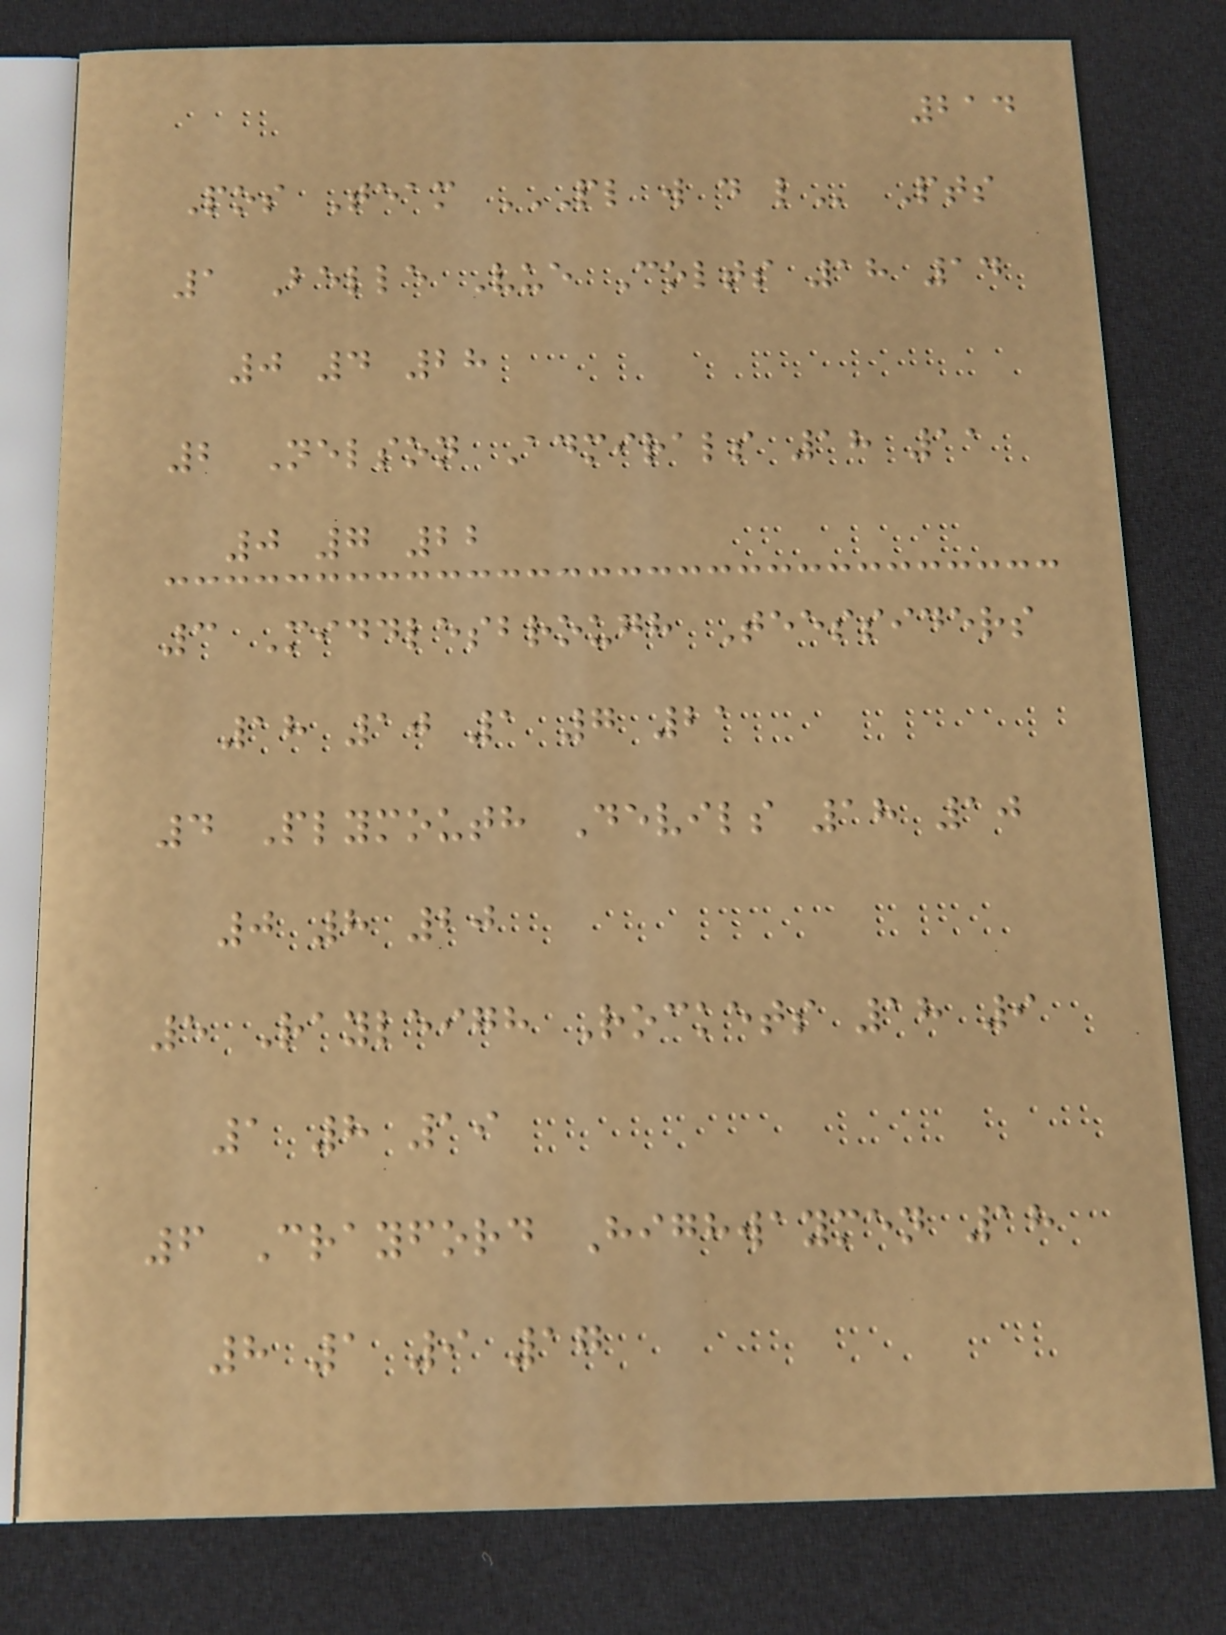214
Pos Team PL W D L Pts
1 Belle Vue Colts 18 14
0 4 28
2 Nelson Admirals 18 11
0 7 22
3 Middlesbrough Teessiders
18 10 1 7 21
4 Plymouth Devils 18 10
0 8 20
5 Rayleigh Rockets 18 9
1 8 19
6 Crayford Highwaymen 18
8 1 9 17
